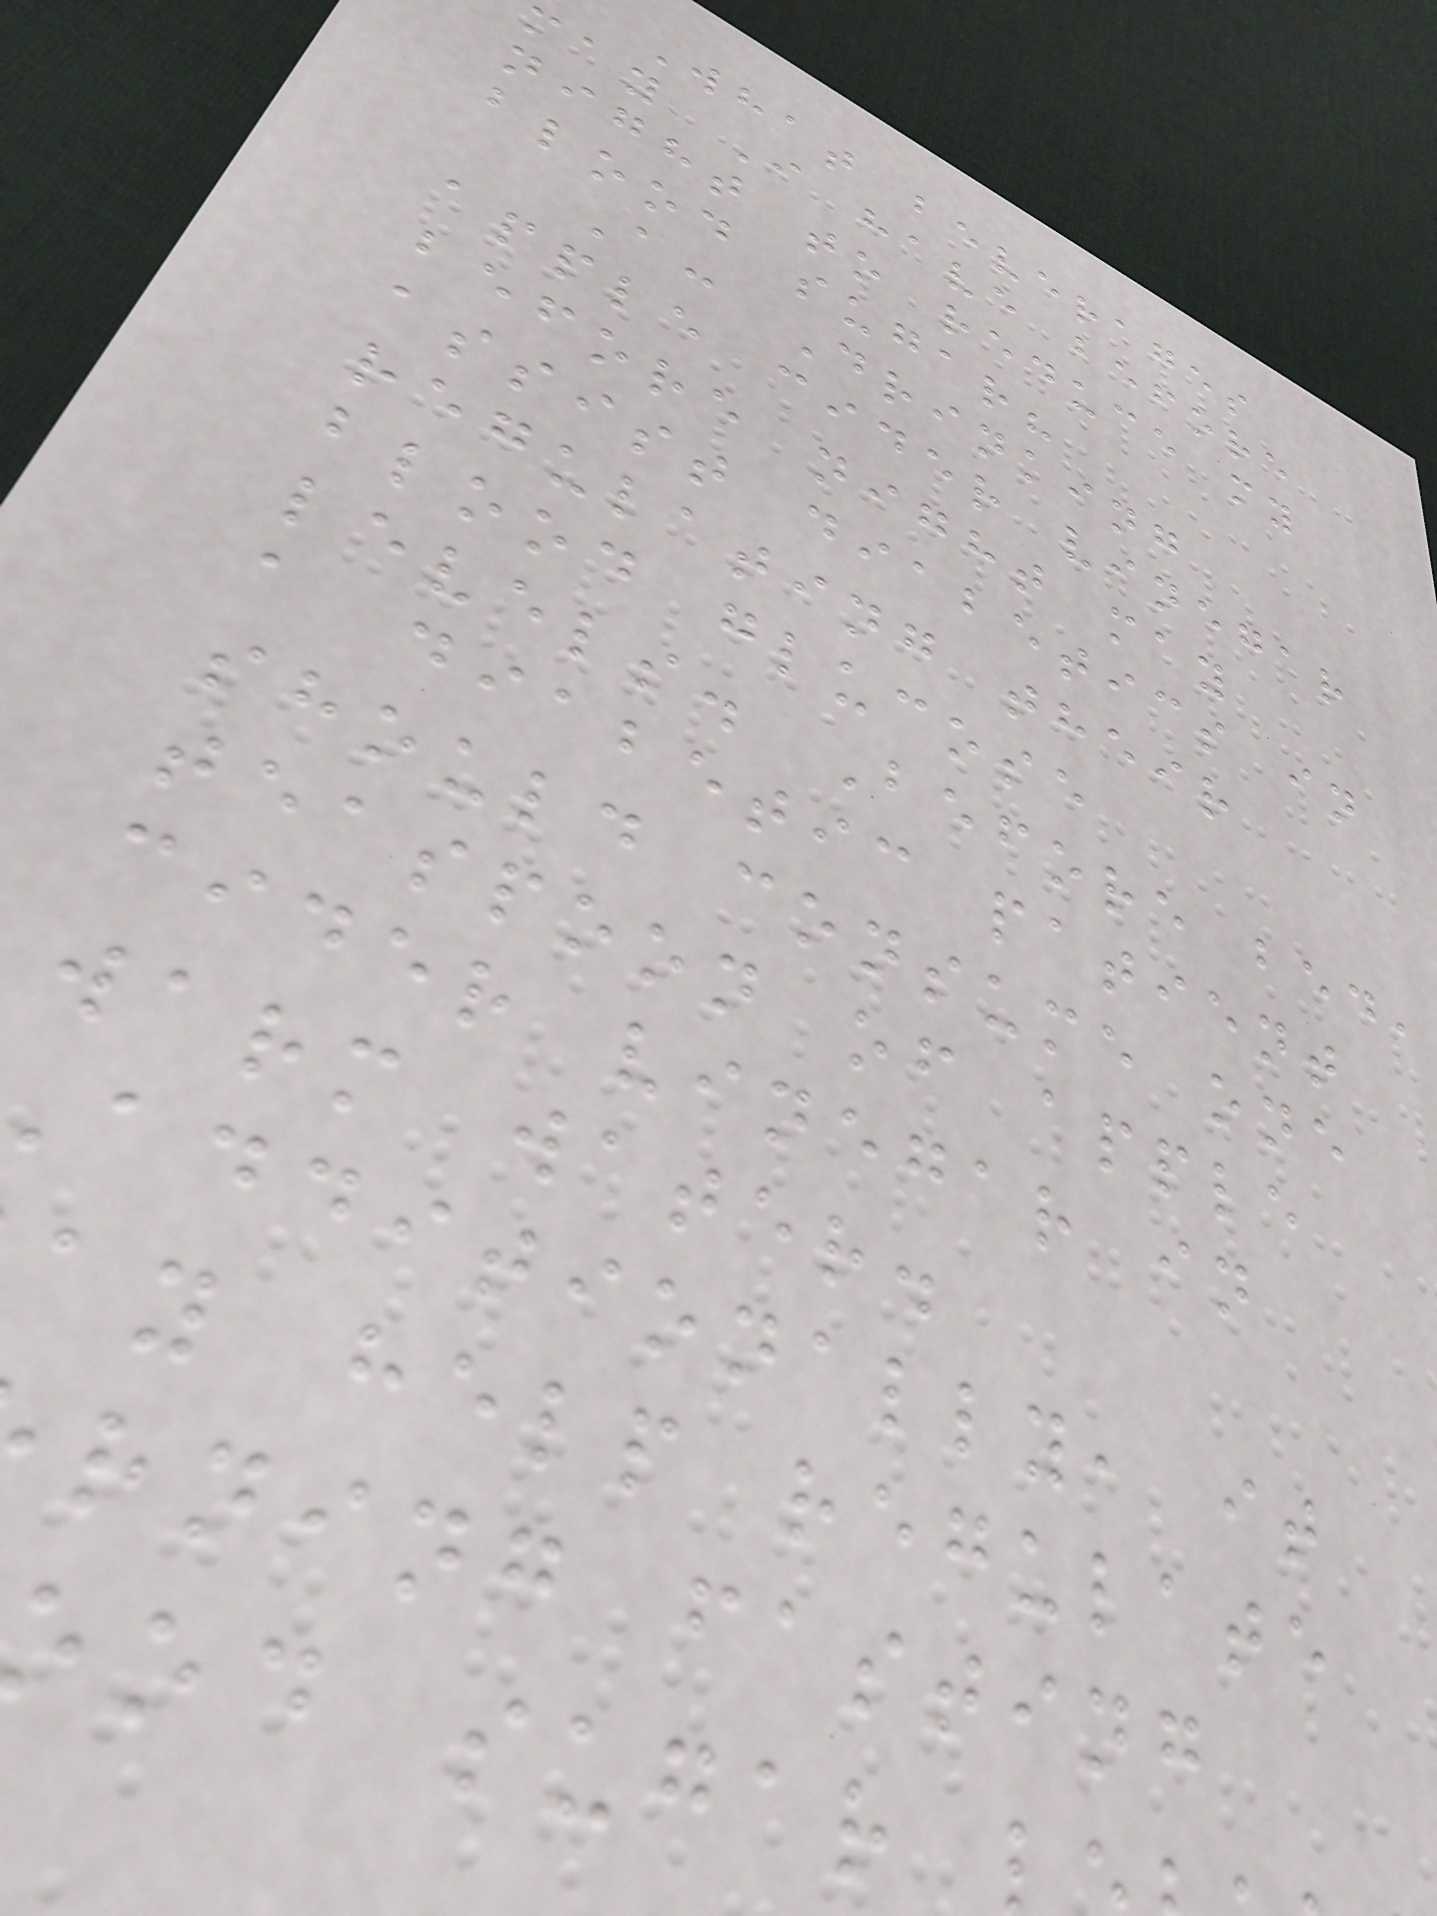What beverages
may I have before
night to reduce my
blood sugar?
A: Drinking
apple cider vinegar
before night may
assist diabetics in
regulating their
blood glucose
levels. Before bed,
a diabetic patient
should consume one
teaspoon of apple
cider vinegar in
warm water.
additionally, it
ay help regulate
rning fasting
od sugar
